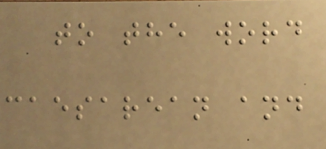to the word
caesarean and
